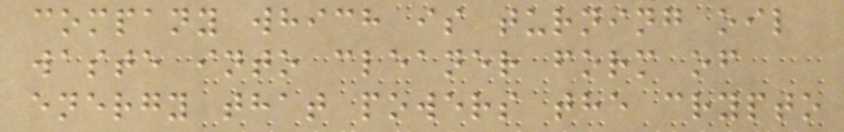company which is turning oil
waste into cleaner form of
energy that powers the crypto
